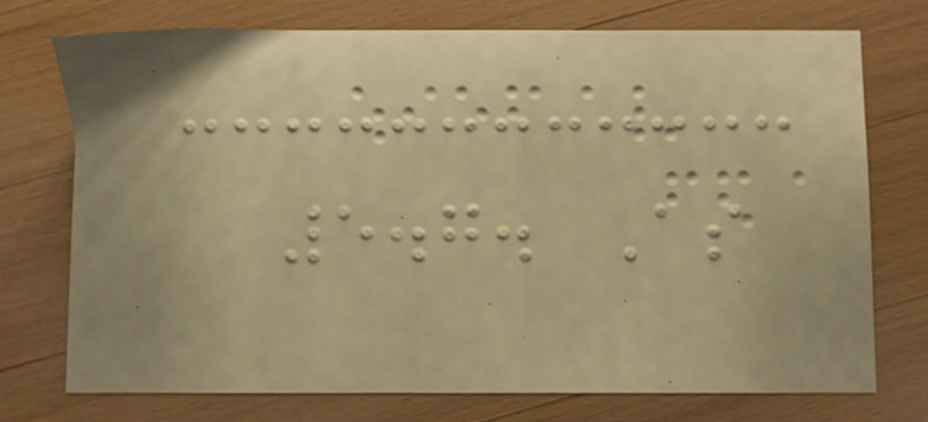5.7. As
